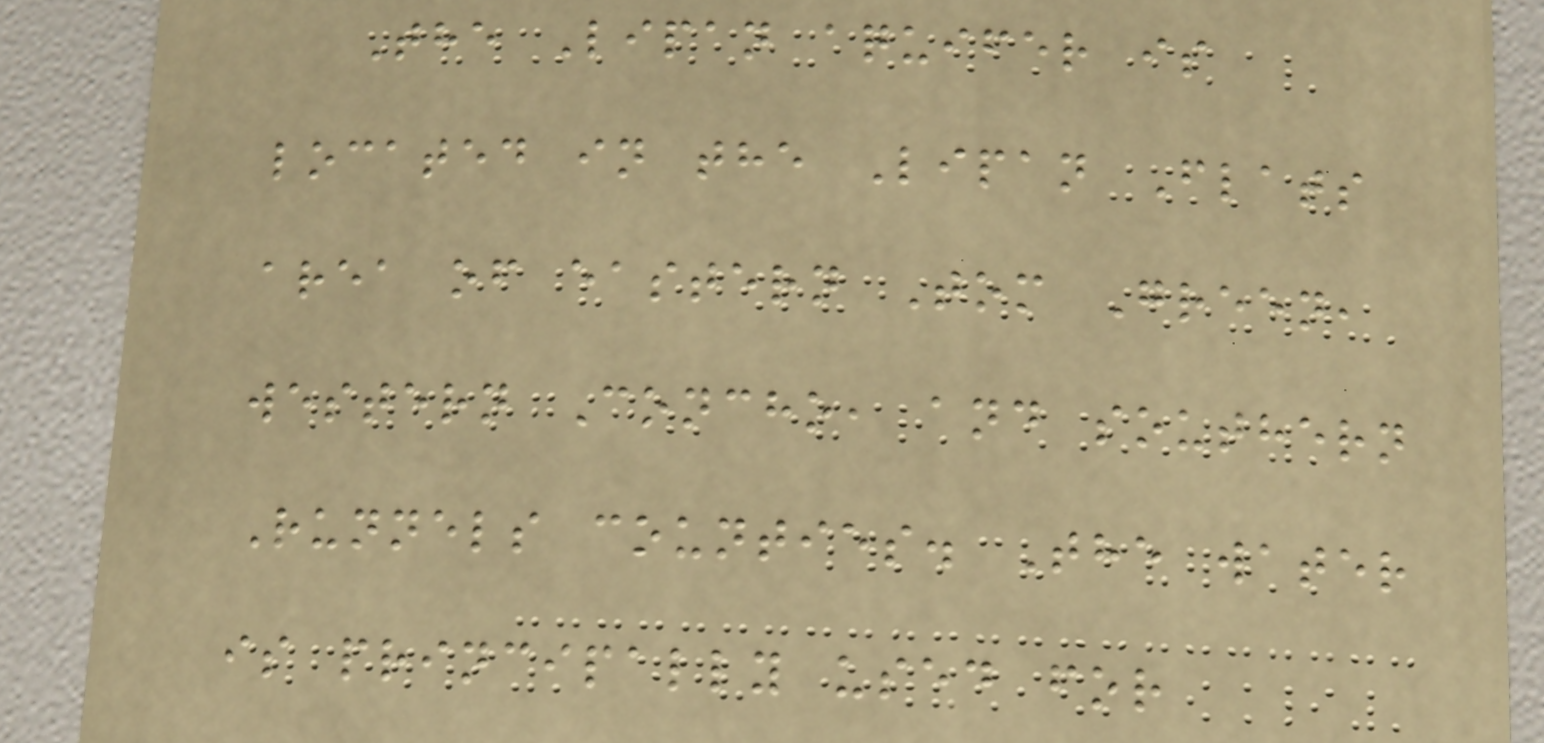The Lipan aquifer is
located in the Lipan Flats
area of eastern Tom Green,
western Concho, and southern
Runnels counties. The water
is principally used for
